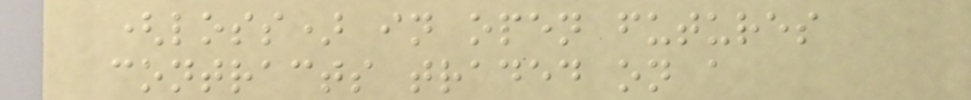(loss) in open futures
contracts traded on a
